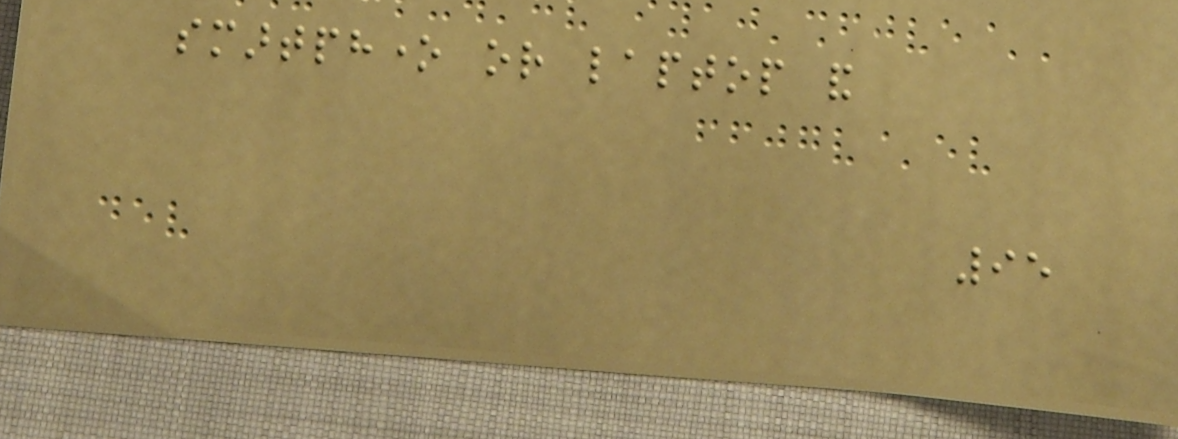smartphone or laptop and
95
